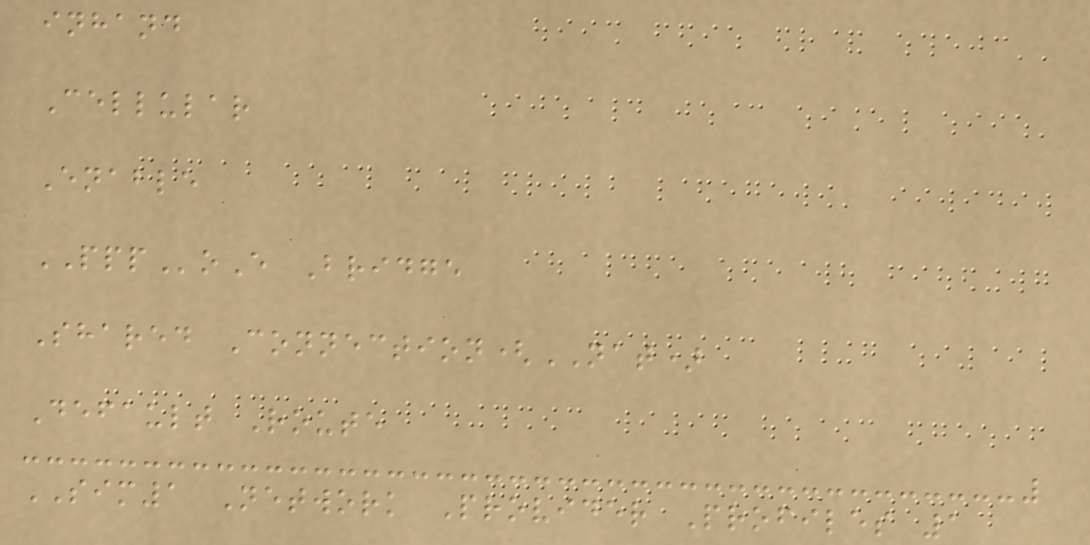inhand
Cellular
Enable
PPPoE Bridge
Shared Connection(NAT)
Default Route
SIM1 Network Provider Profiles 1
